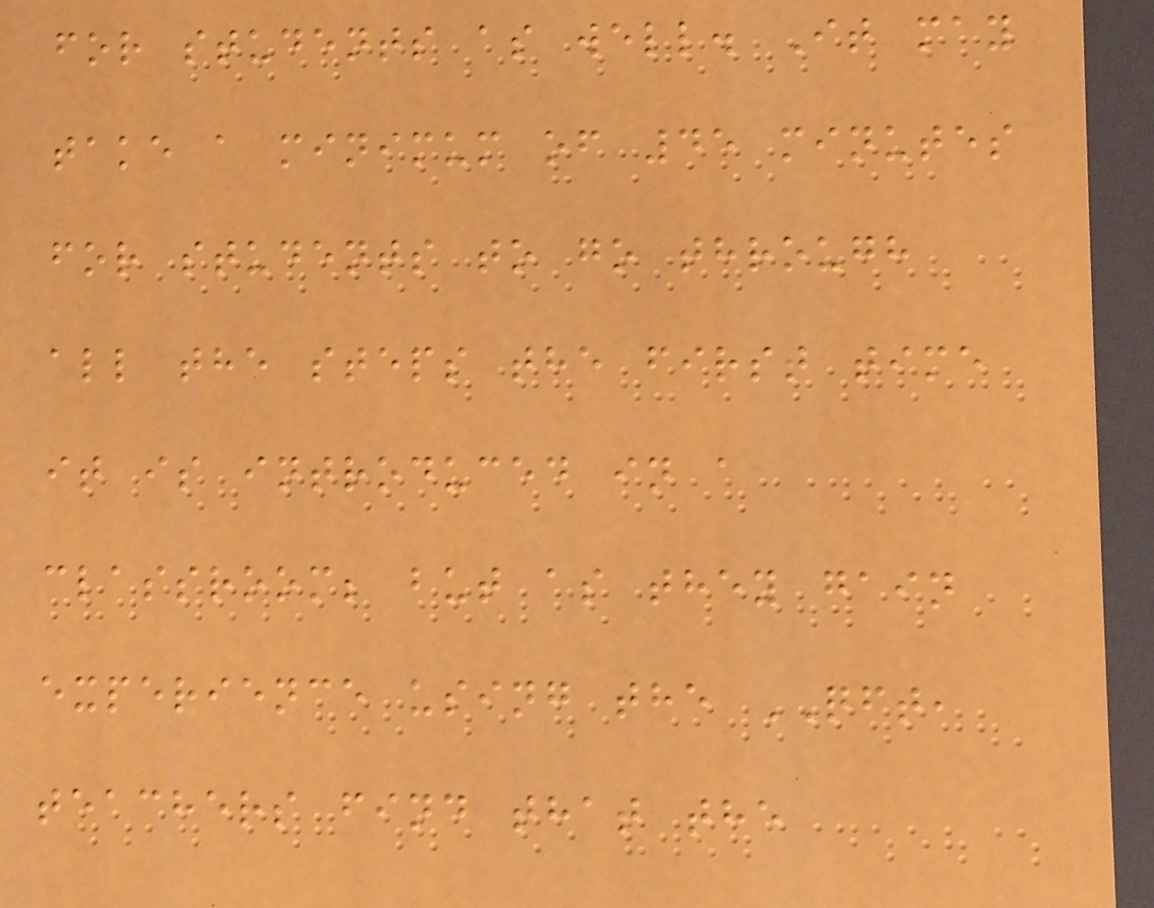for students as well. It may
take a minimum of 45 minutes
for students to go through
all the steps the first time
it is introduced in a
classroom; but as they gain
experience using the QFT,
teachers find that the
